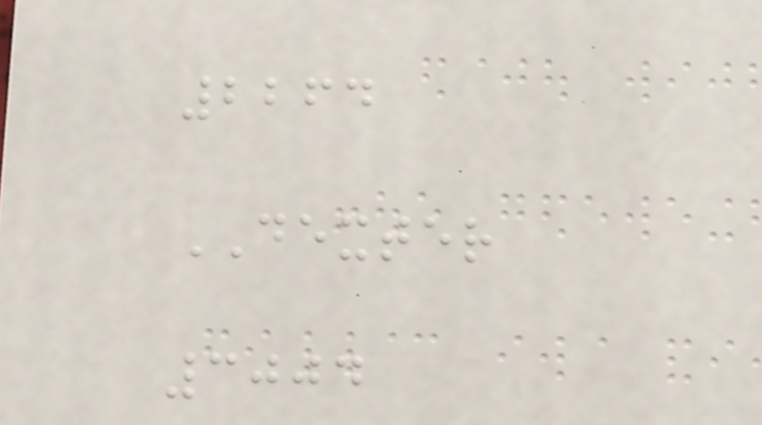2264
DEXTER
3004
